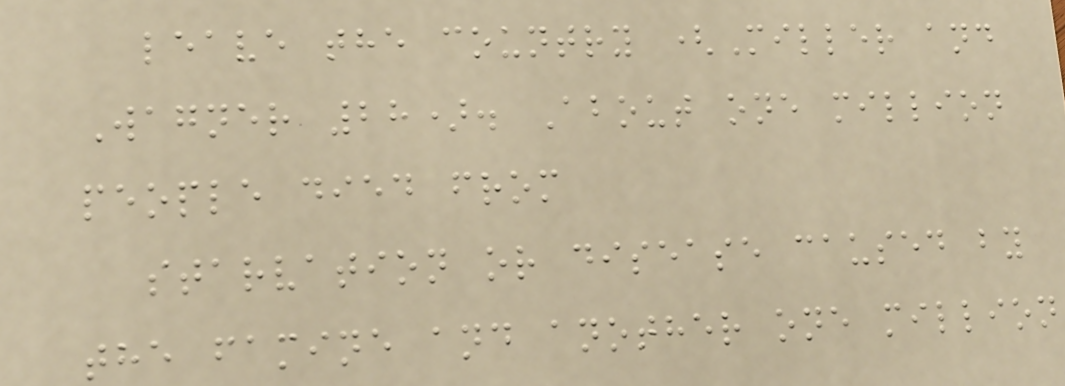leave the country (Miller and
Wagner 28). About one million
people died from
starvation or disease caused by
the famine and another one million
